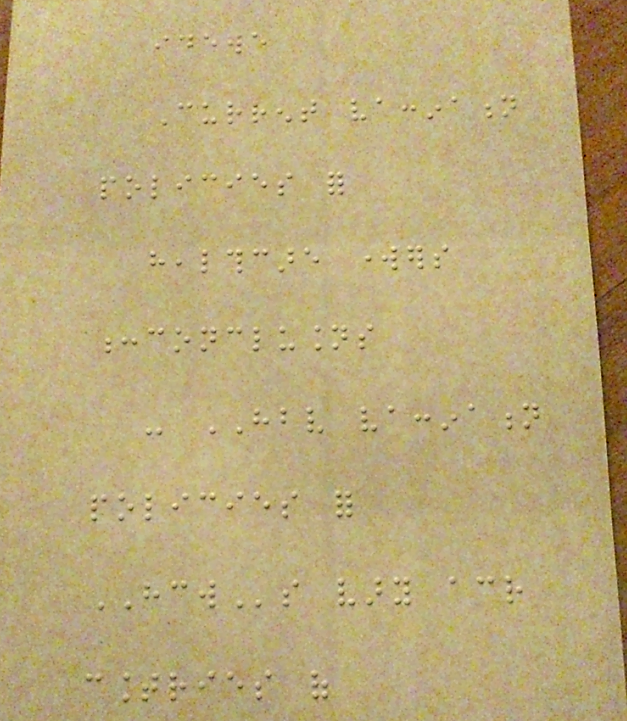idewe
Current vaccination
policies for
healthcare workers
:conclusions
- HBV vaccination
policies for
HCWs vary across
countries of
